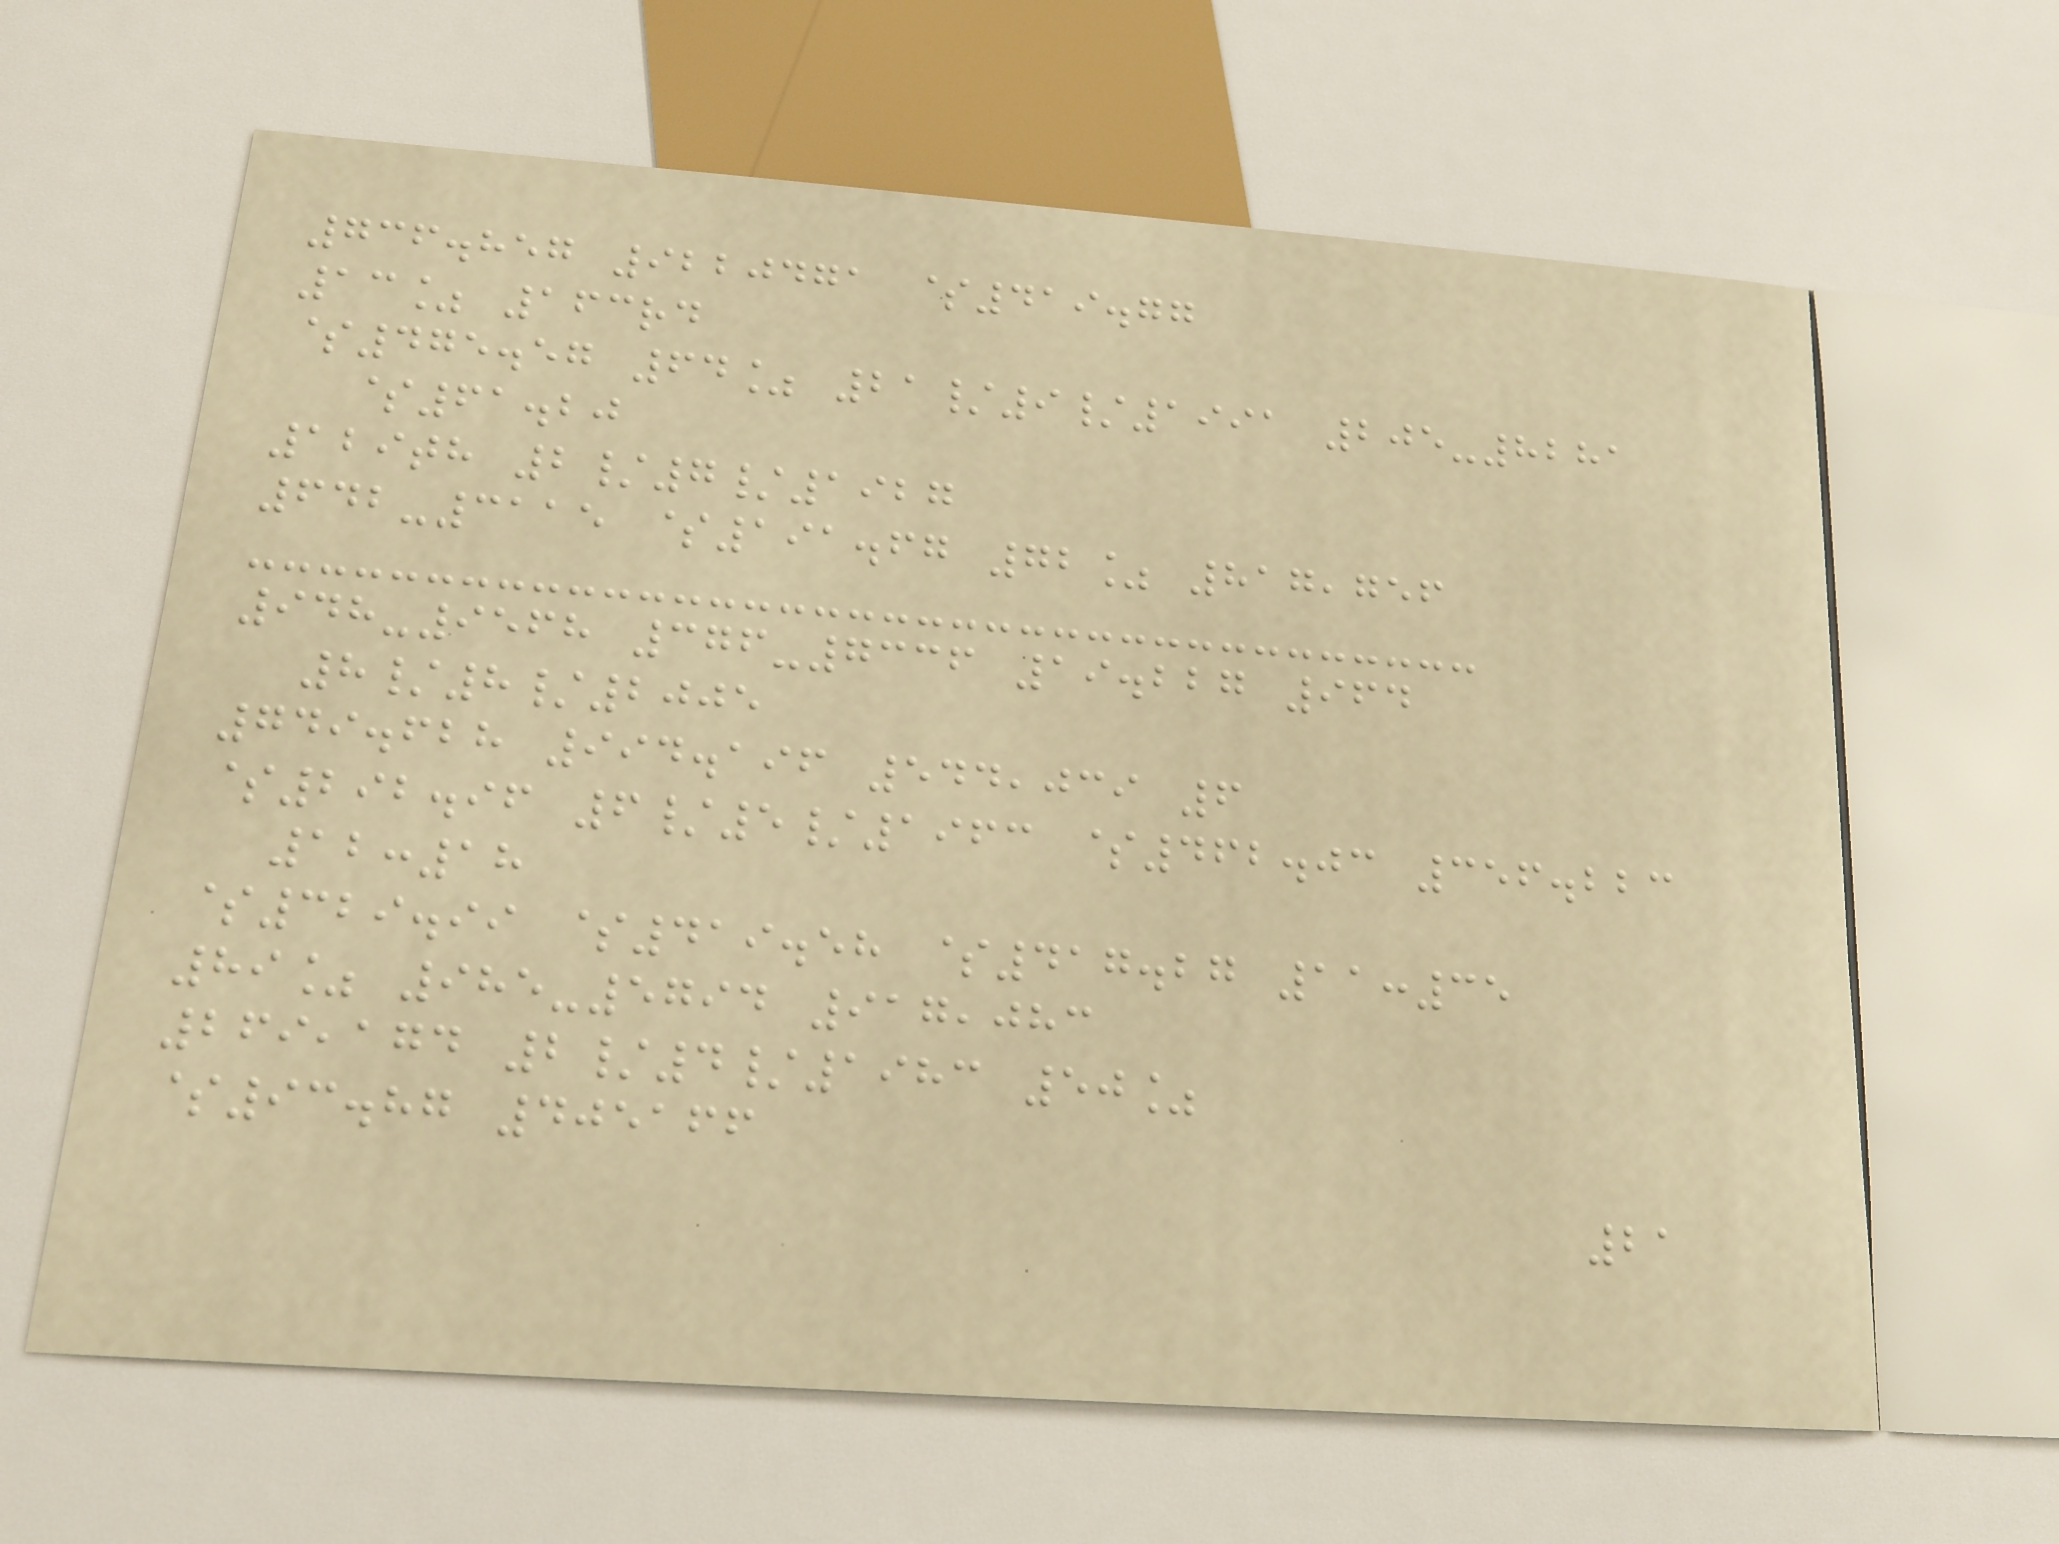736.857 9220471 $419.77
13% 163rd
$475.57 64% 21/9/1991 205-8281
$61.20
129th 2/7/1927
642-3115 $191.67 72% 817,756
948-9568 376-7336 19.227 964
8/8/2005
749.628 994.196 544,039 6
$292.96 6/5/1963 $462.03 356.223
12:18
$329.99 $419.58 $417.27 11:35
89% 985-5794 917,083
269,174 2/4/1983 50%
$93.87 405166
21
